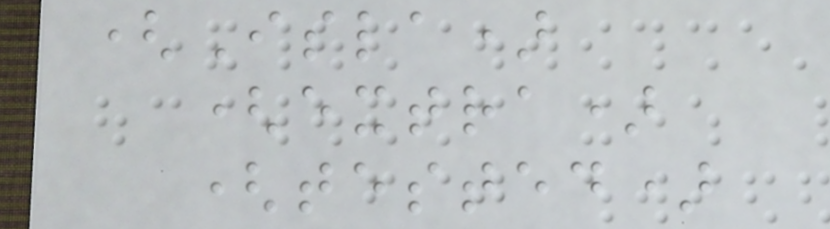(Isla)
(extra)
(tested)
